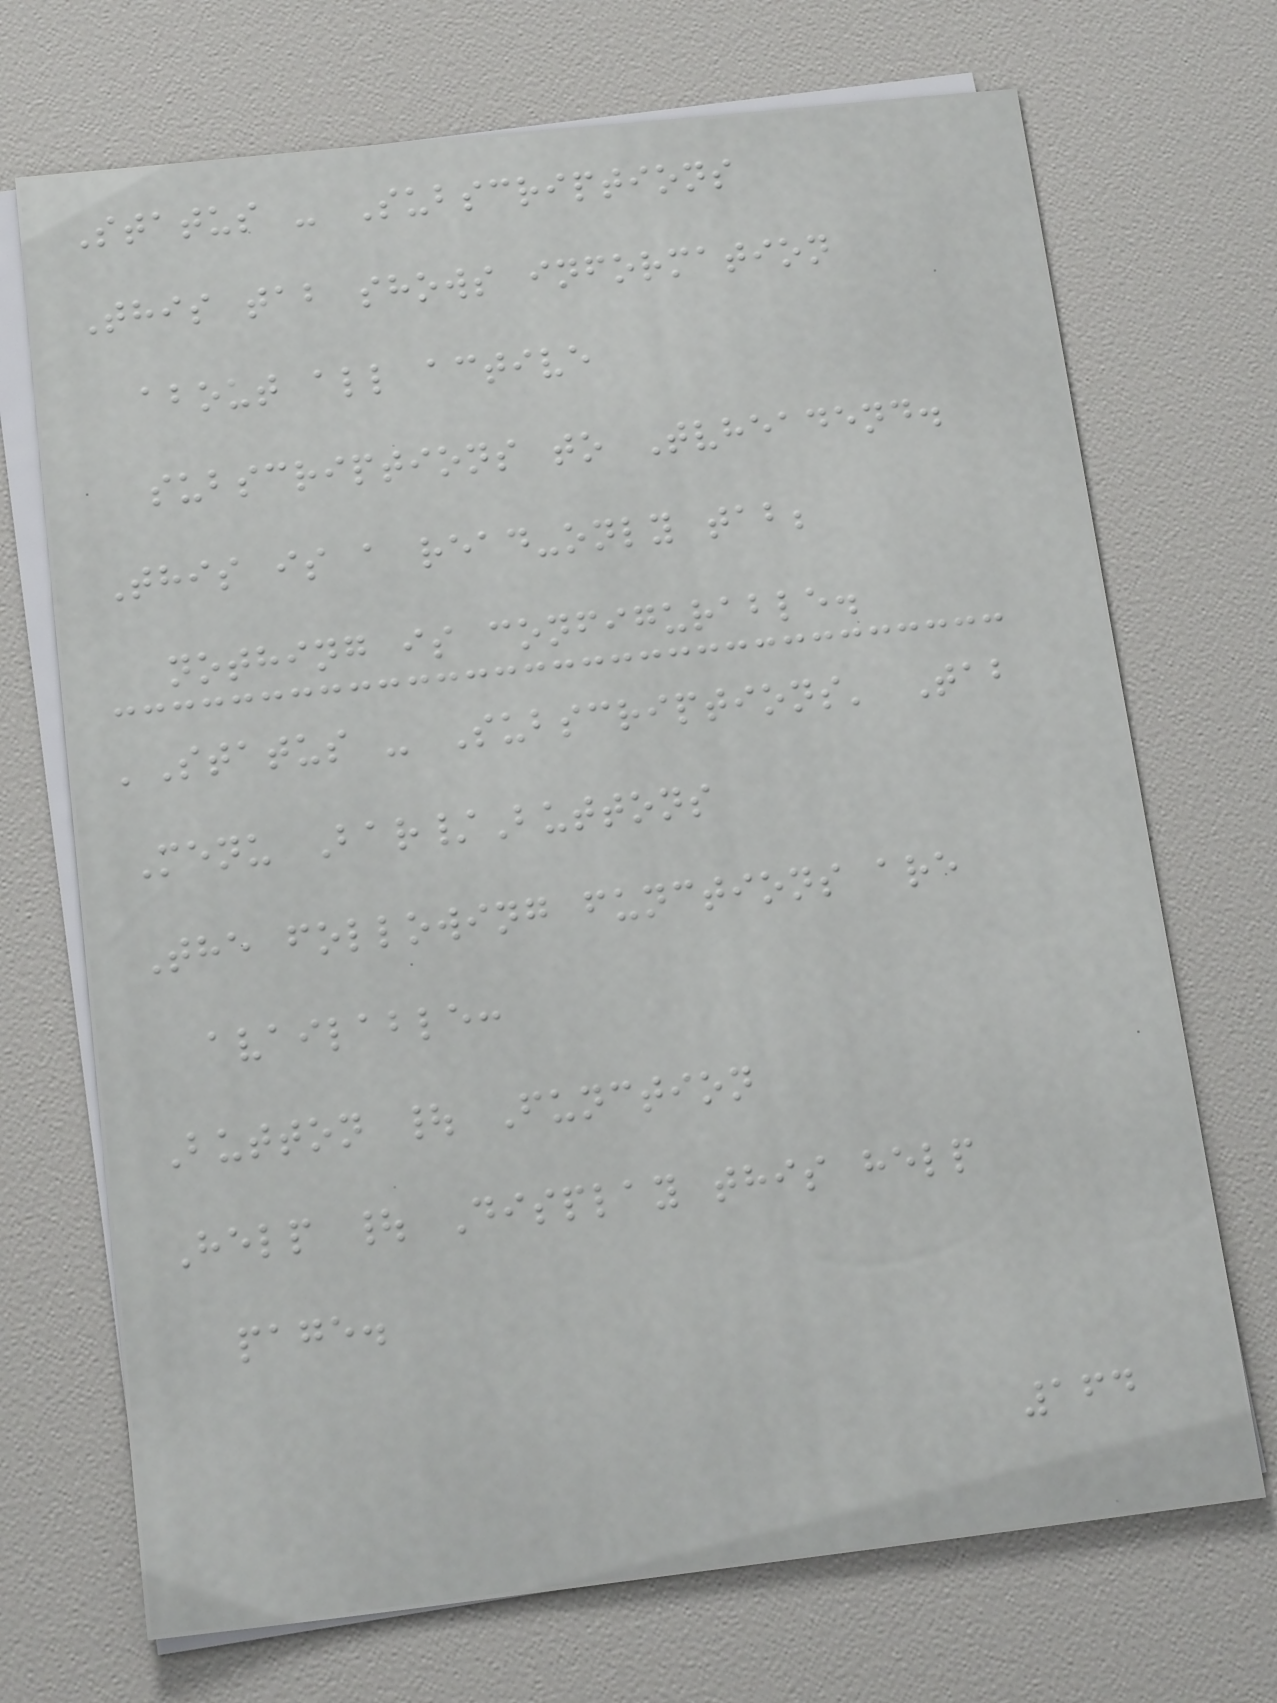Status - Subscriptions
This tab shows information
about all active
subscriptions to Tvheadend.
This is a read-only tab;
nothing is configurable.
'Status - Subscriptions' Tab
Menu Bar/Buttons
The following functions are
available:
Button | Function
Help | Display this help
page.
164
